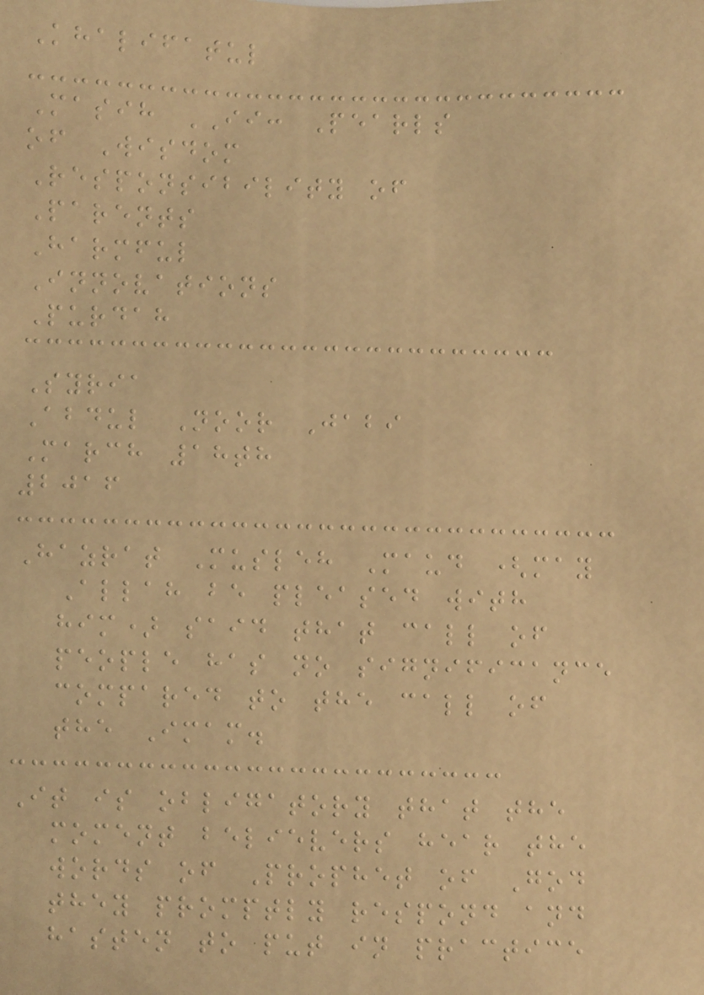Khalifatul
Masih II: Pearls
of Wisdom
Responsibility of
Parents
Harmful
Innovations
Purdah
Syria
Abdul Noor Jabi
March 18th
2016
Hazrat Musleh Maud (may
Allah be pleased with
him) said that call of
people has no significance
compared to the call of
the Imam.
It is obligatory that the
moment believers hear the
words of Prophet of God
they promptly respond and
hasten to put in practice
